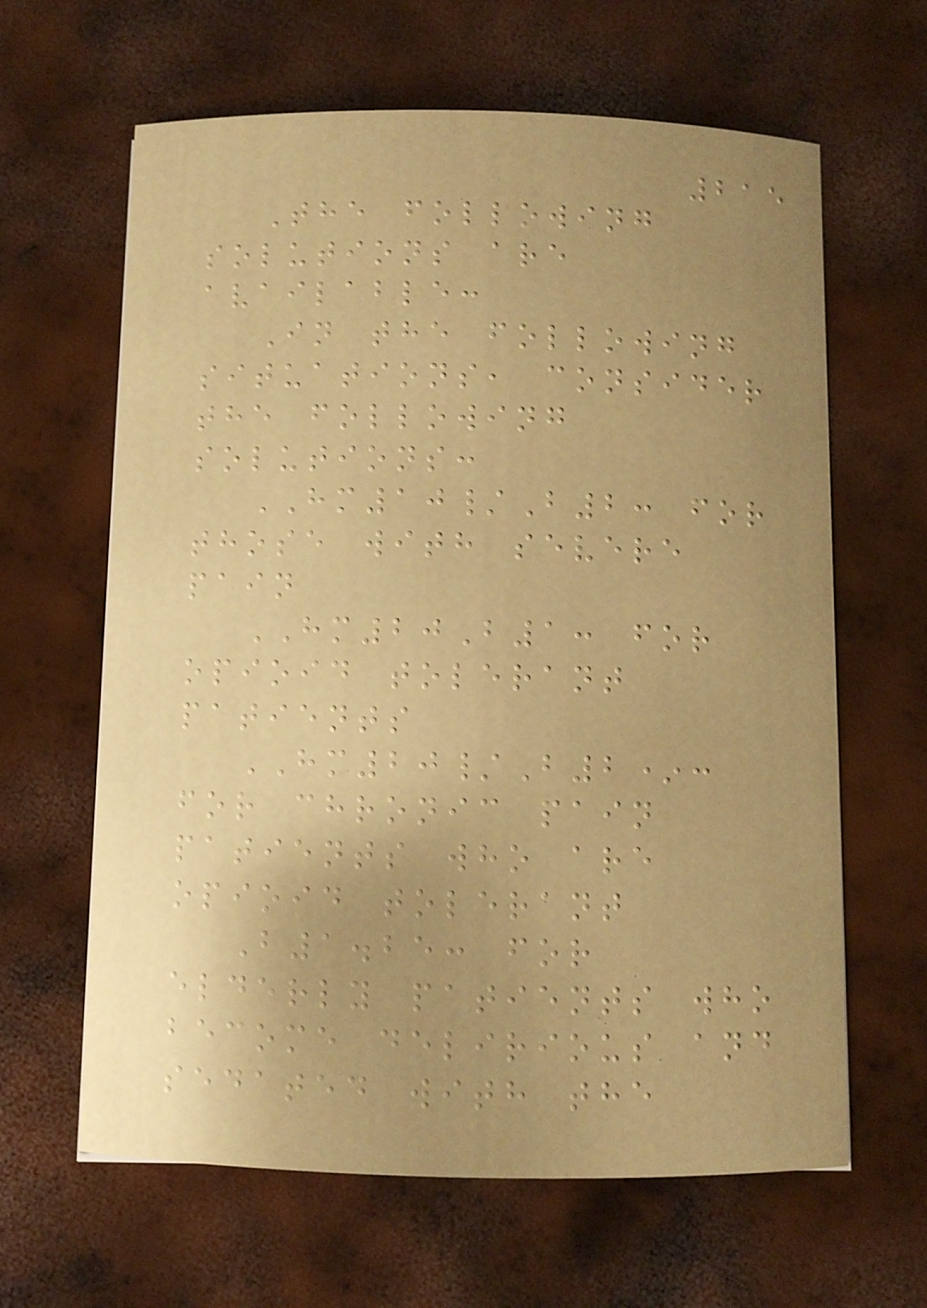215
The following
solutions are
available:
In the following
situations, consider
the following
solutions:
HM10/B2: for
those with severe
pain
HM20B1: for
opioid tolerant
patients
HM20/B2*:
for chronic pain
patients who are
opioid tolerant
B1.25: for
elderly patients who
become delirious and
sedated with the
